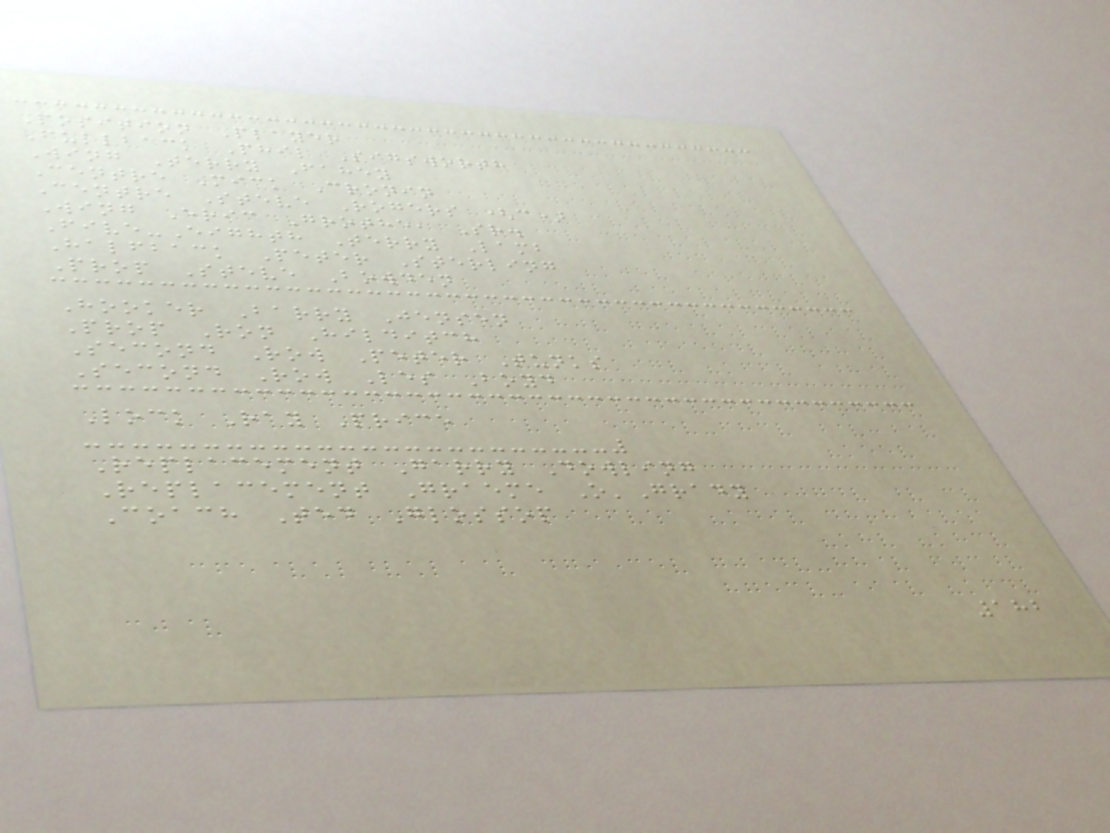Position Player
Fullback Phil Sigsworth
Wing Terry Fahey
Centre Mick Cronin
Centre Steve Rogers (c)
Wing Eric Grothe, Sr.
Five-Eighth Terry Lamb
Halfback Peter Sterling
Prop Steve Bowden
Hooker Barry Jensen
Prop Ron Hilditch
Second Row Peter Tunks
Second Row Les Boyd
Lock Ray Price
Replacement Garry Dowling
Replacement Graeme O'Grady
Coach Ted Glossop
182
